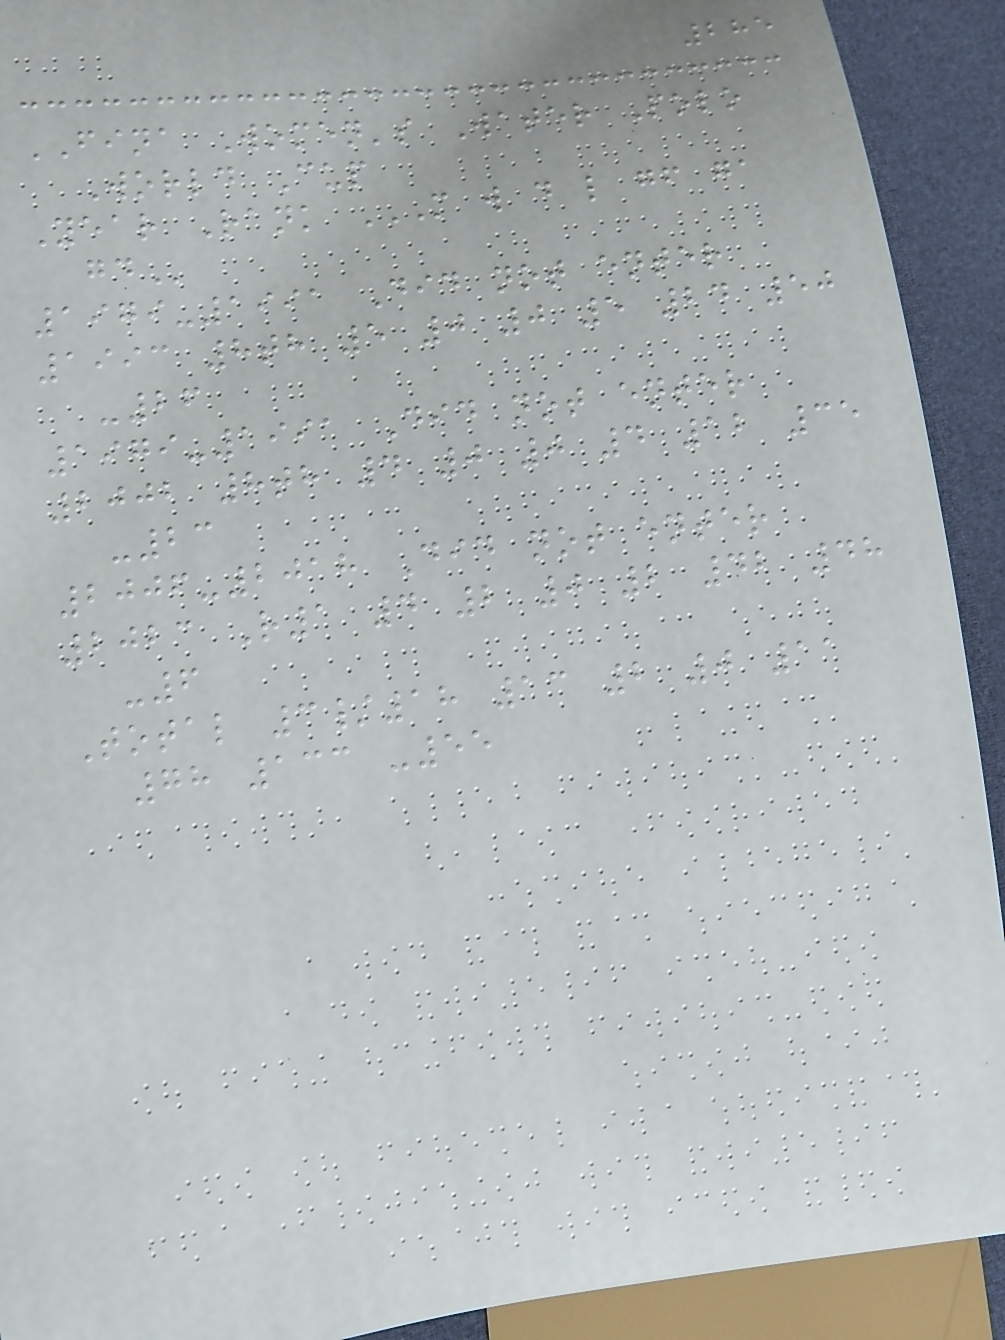285
FINA Women's Water Polo
World Cup
Year Rank M W D L GF GA
GD
1979-1991 Did not enter
1993 8th 5 0 0 5 24 50
-26
1979-1991 Did not enter
2002 8th 4 0 0 4 12 35
-23
2006-2018 Did not enter
2023 R1 4 2 0 2 42 48
-6
Total 3/18 13 2 0 11
78 133 -55
